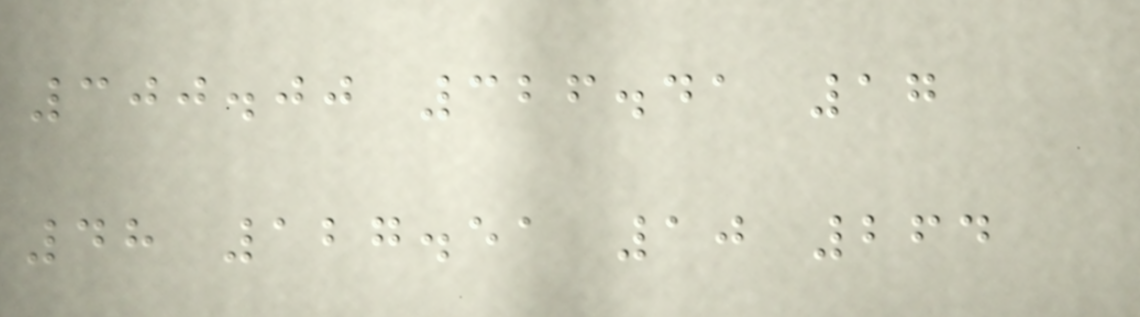300.00 326.41 17
48 127.51 10 264
